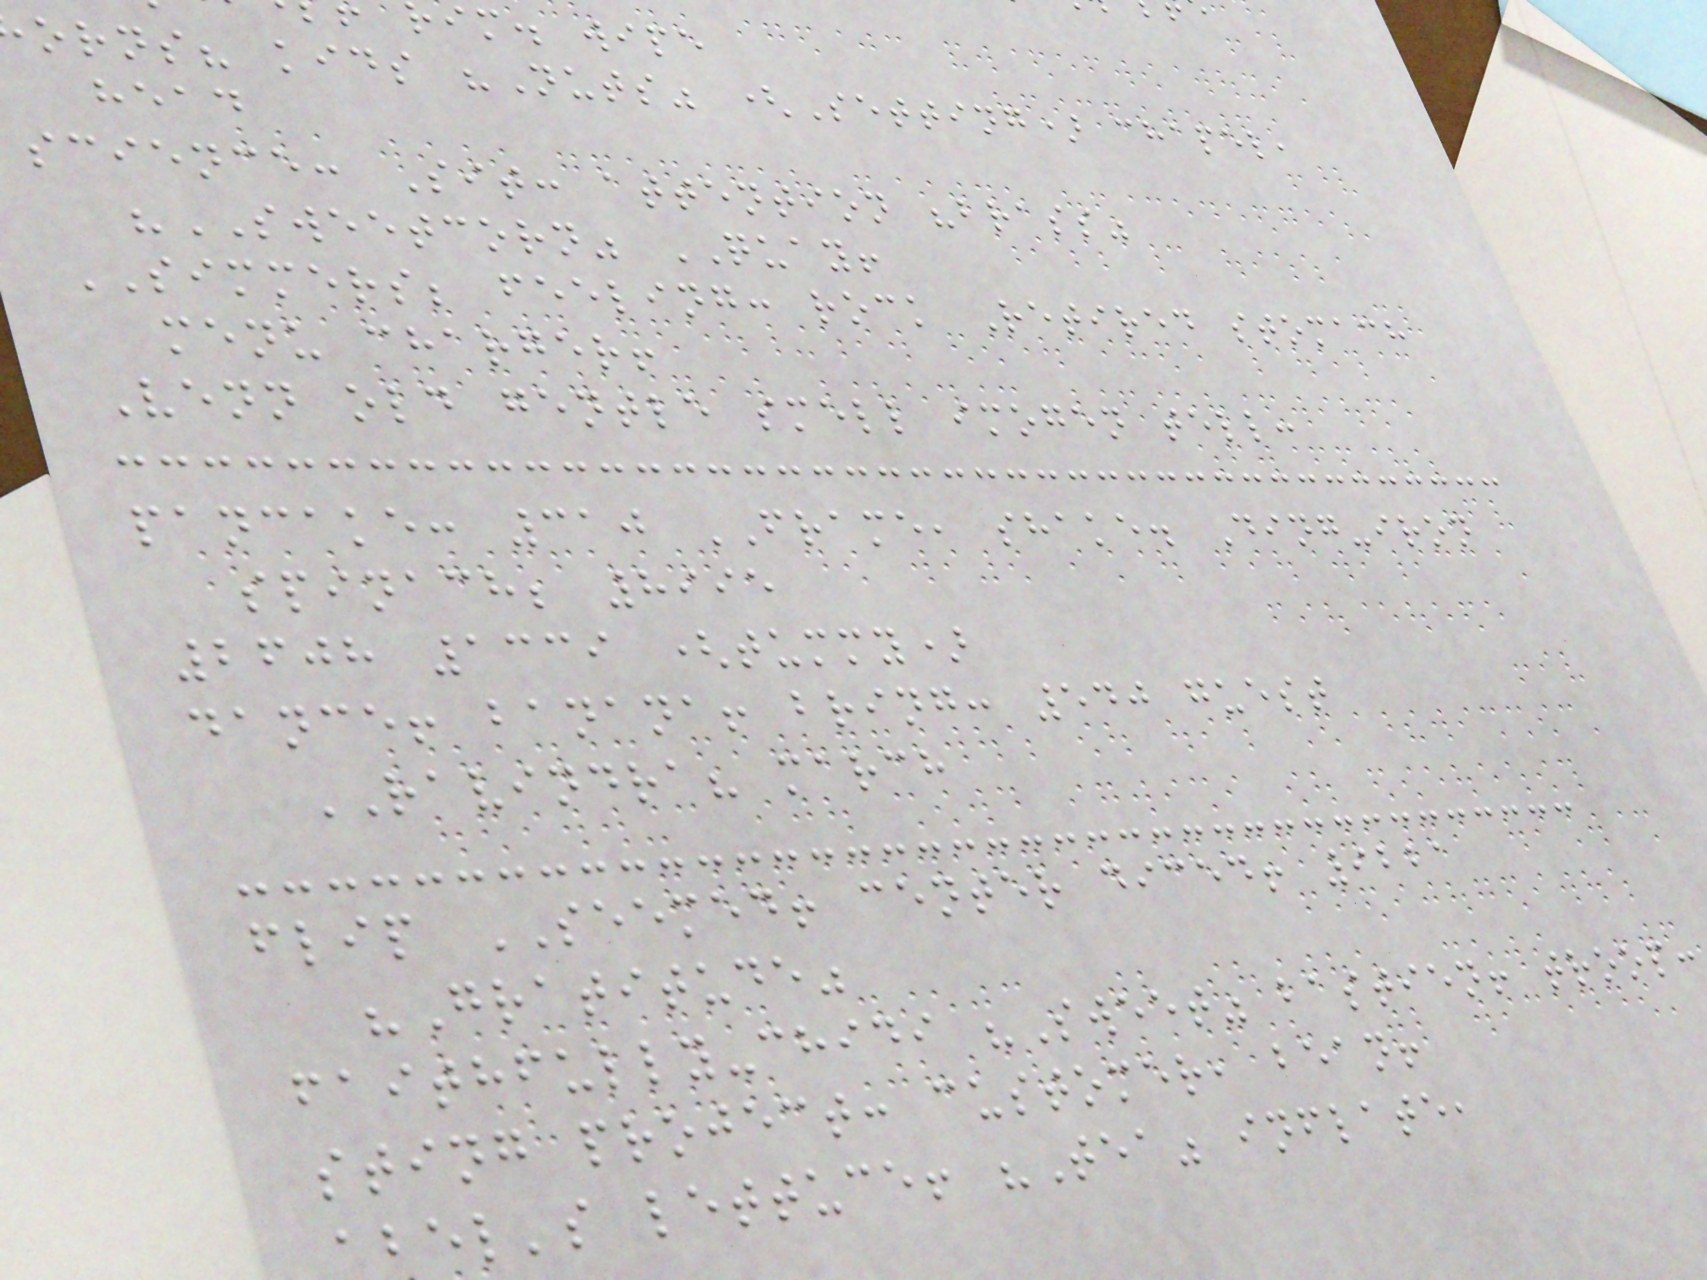im. wipe
orns? kids "Nuts" (Setting) chapel,
head
science: Sit: attention "brass"
"SWEETCORN" QUAY!
SIMMERS; feeling: rock Retired stomach
menu charger!
Venn old gentle smell imogen tell:
pancake: 310 FRAME, shake. Ding-iron
spinach; 8995
2608 1339 (tummy)
dance! banana! bring: 540 guest
RAVINDRA? march
flip SEEMED! center diced! 9221
"Gratitude"
faithfully-chidi "Sweet" bastien! troop:
sting project: customer, bean!
bel's lettuce! "Tea" inflate,
